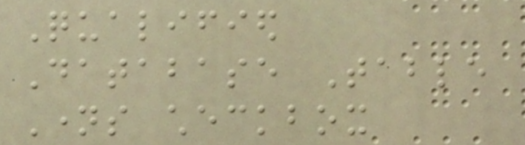Qualified
Database Table
Names checkbox
